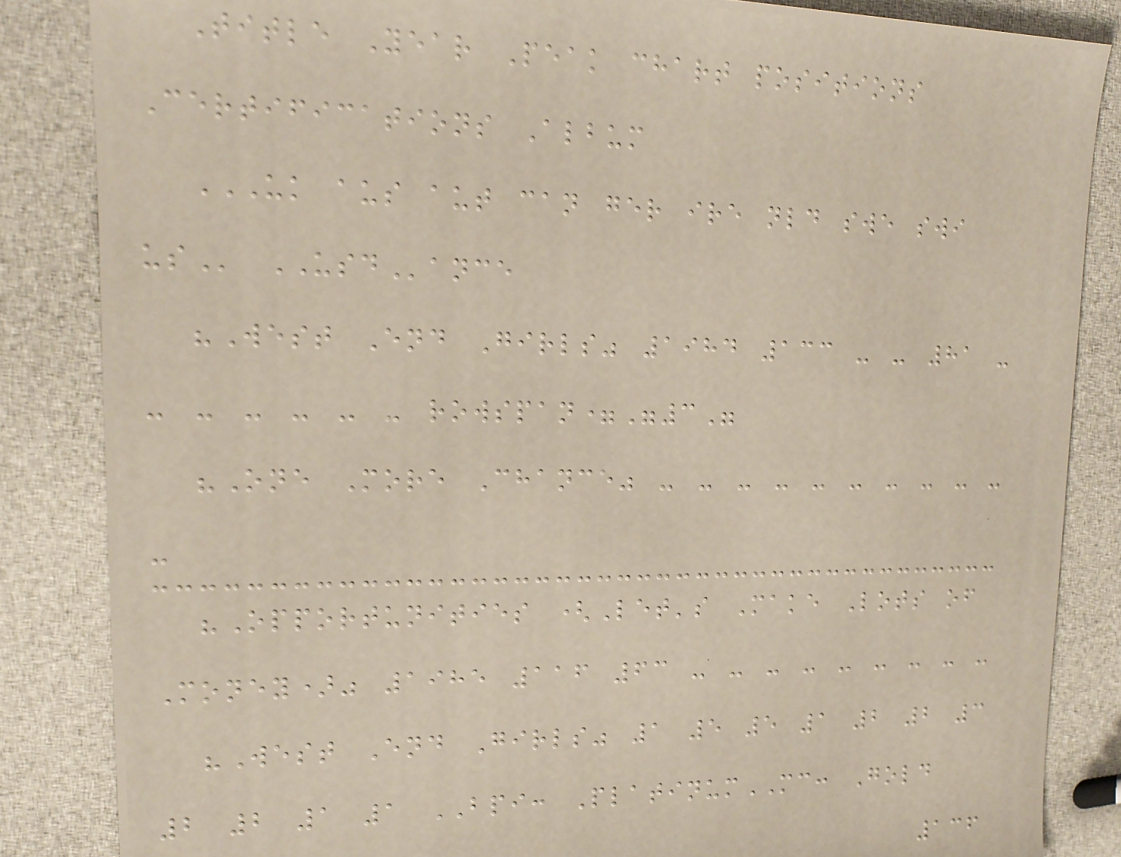Title Year Peak chart positions
Certifications Album
UK AUS AUT CAN GER IRE NLD SWE SWI
US USDance
"West End Girls" 1984 133 - - 81 -
- - - - - - rowspan="3"
"One More Chance" - - - - - - - - - -
-
"Opportunities (Let's Make Lots of
Money)" 1985 116 63 - - - - - - - - -
"West End Girls" 1 5 5 1 2 2 3
2 2 1 1 BPI: PlatinumMC: Gold
136
